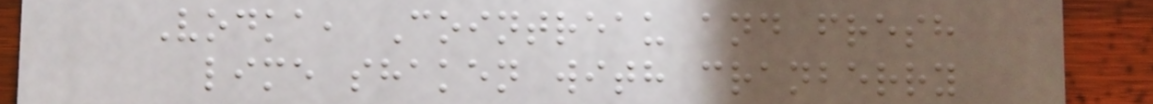Vodka, Cointreau and fresh
lime shaken with cranberry
